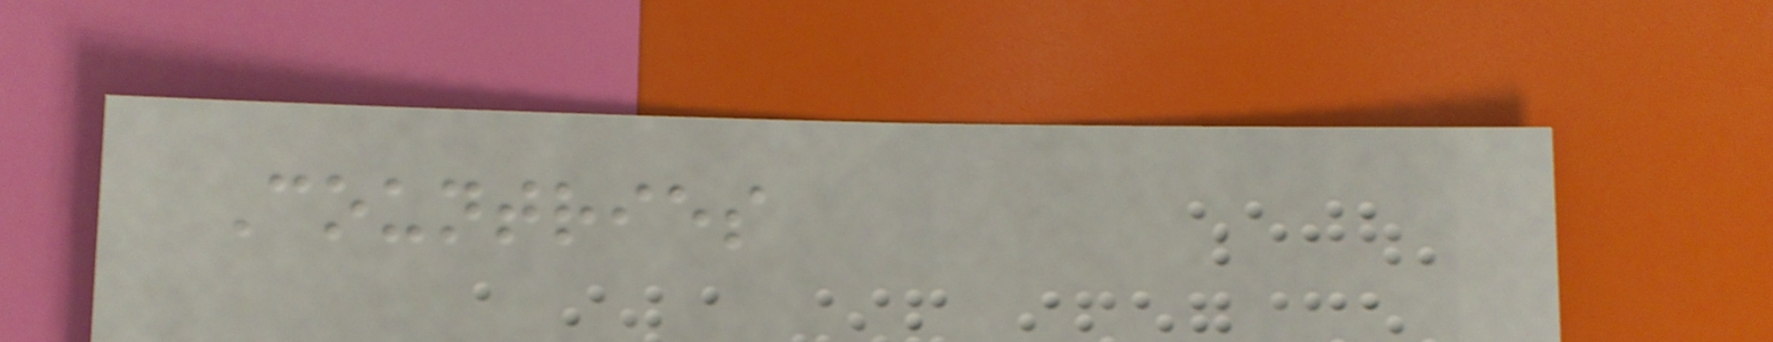Countries
